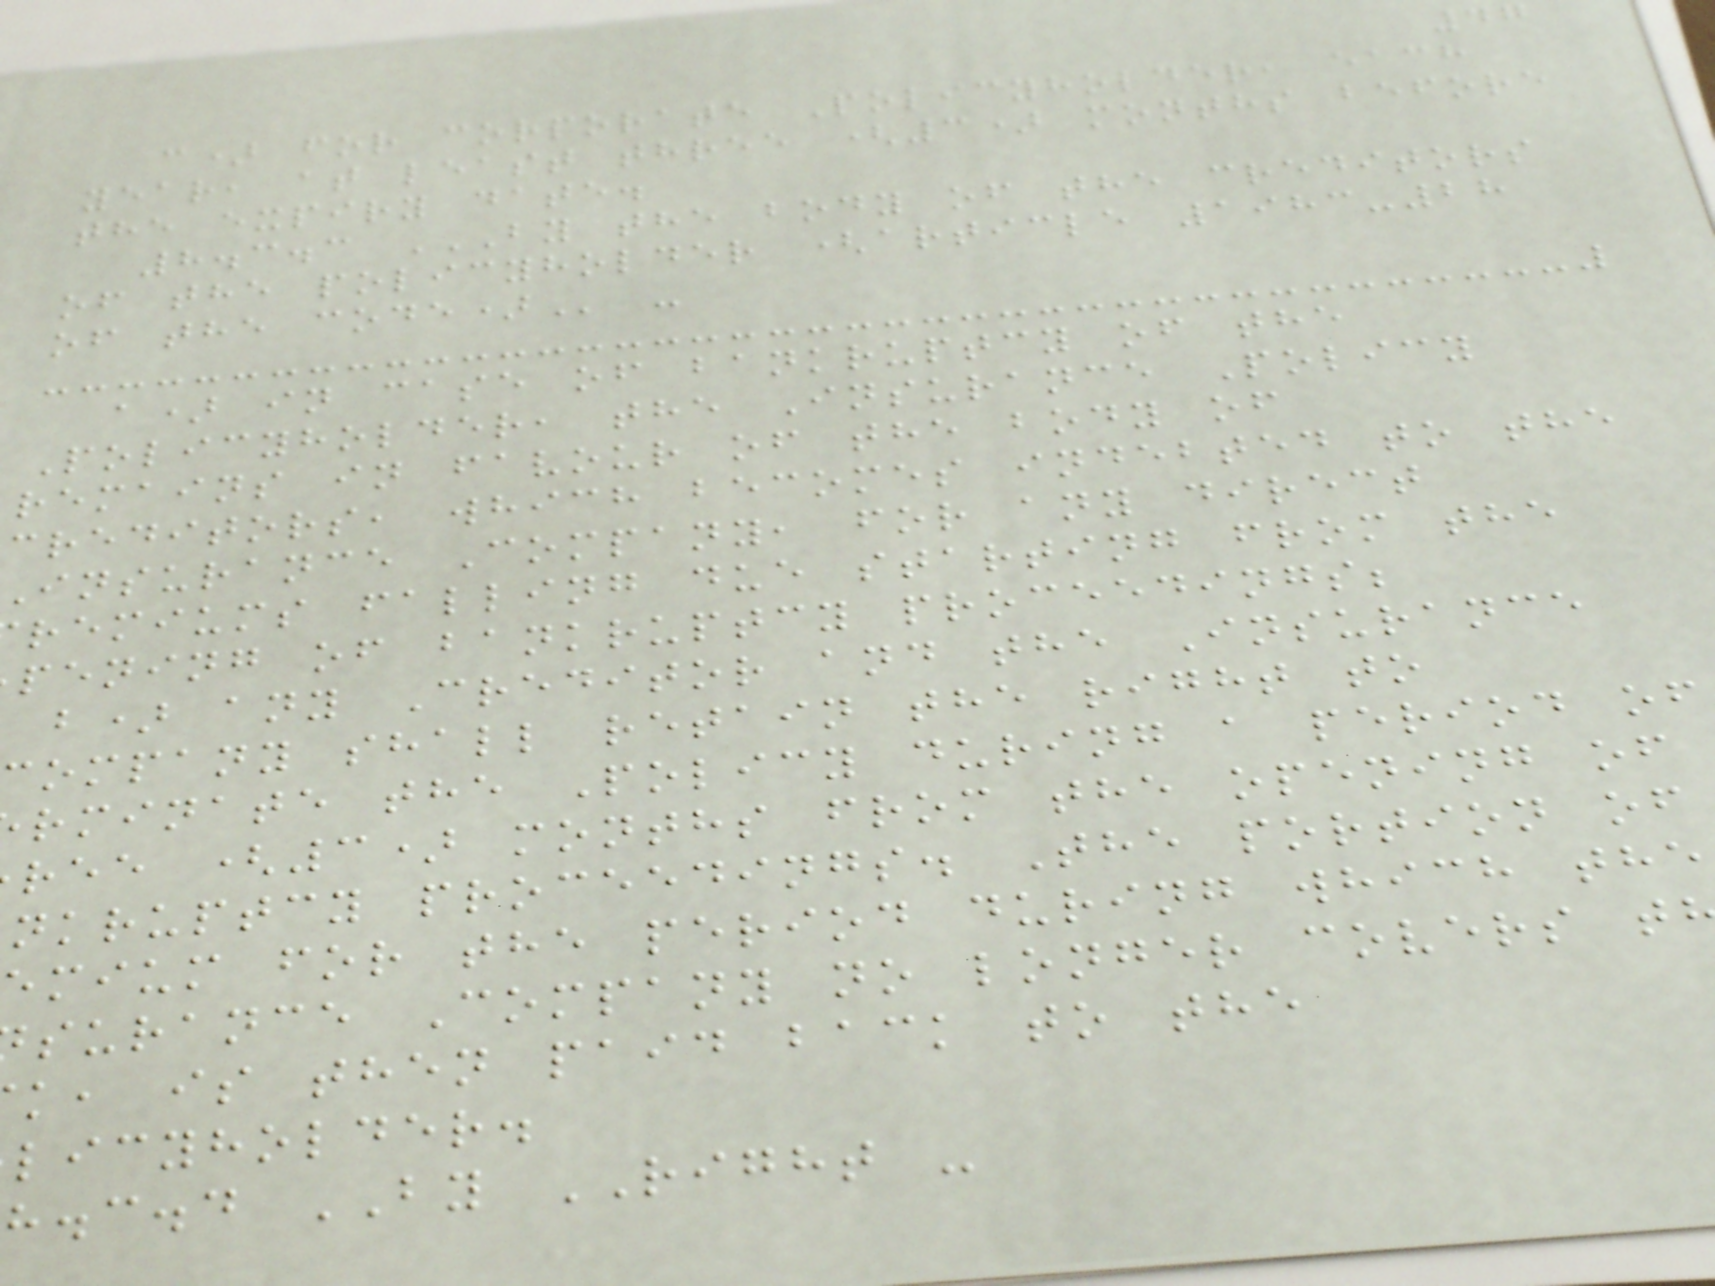47
c) for corporate Policyholder, each
year, at least three (3) months before
the expiry date.
8.3.3 BY THE BODY OF THE CREDITORS
of the policyholder (article 1983-28
of the
a) in case of bankruptcy of the
Policyholder, the Insurance Policy
remains in favour of the body of
creditors, which becomes indebted to the
insurance Company, for any direct
remiums falling due starting from the
pening of bankruptcy proceedings;
b) any Creditor and the Insurance
ompany shall retain the right to
rminate the Policy during a period of
ree (3) months from the opening of
nkruptcy proceedings. The portion of
emium for the period during which the
surance Company no longer covers t
k, is then paid back to the
licyholder.
h.c.d BY RIGHT -
